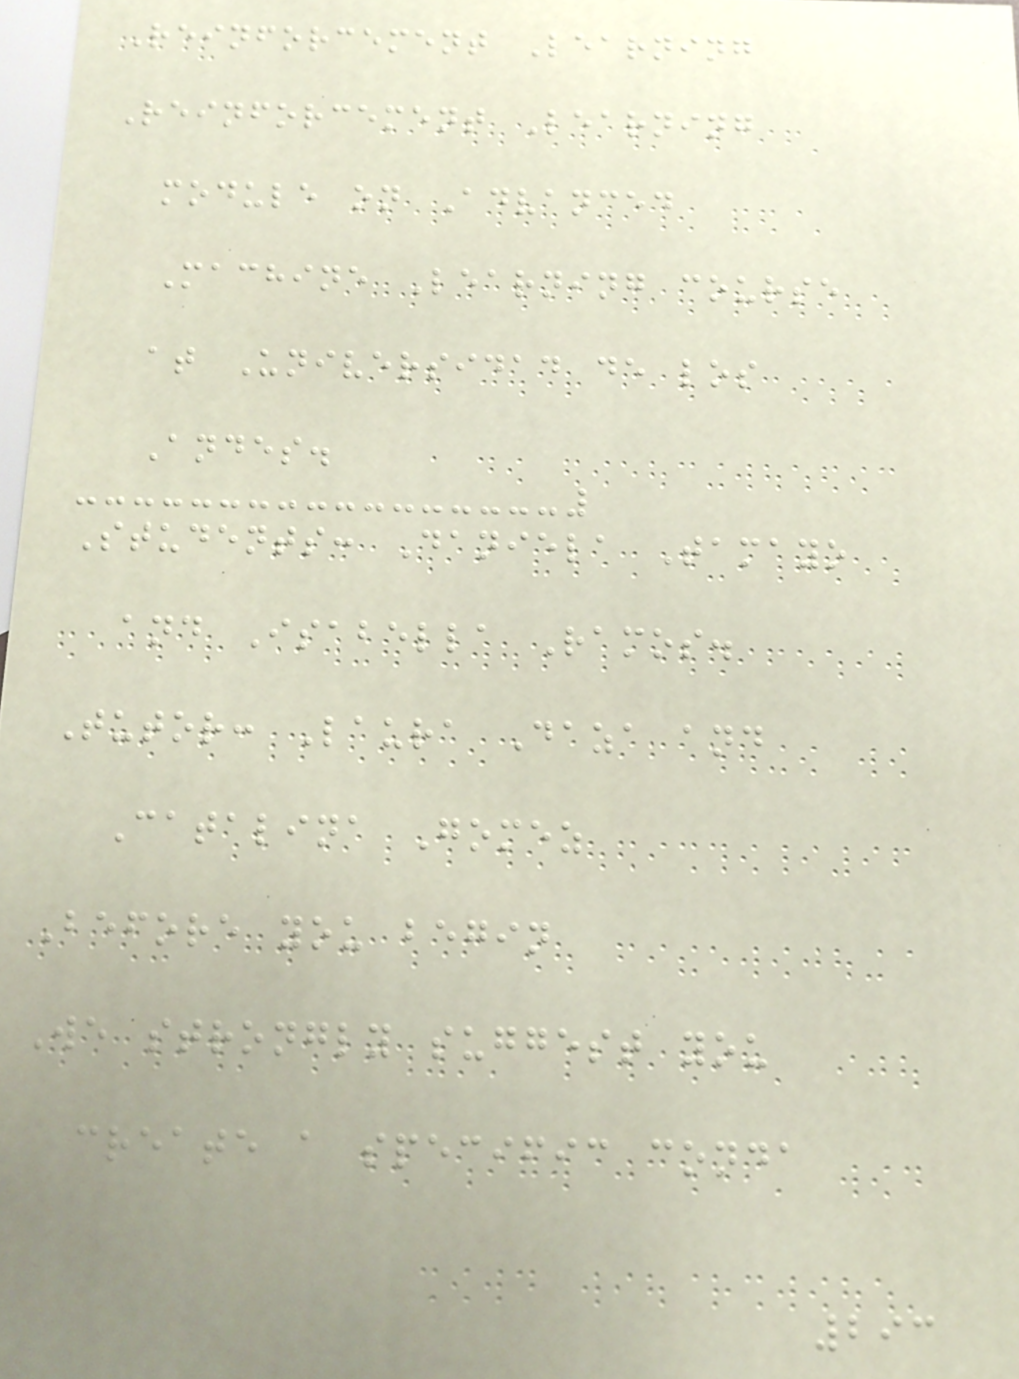Reinforcement Learning
Reinforcement Learning
module on Advanced
Machine Learning course
at Universidad de los
Andes.
Students: Daniela Tamayo
and Isabella Ramos.
Tutor: Laura Daza and
Catalina Gomez
Before you begin
We strongly suggest you
create a specific conda
293
